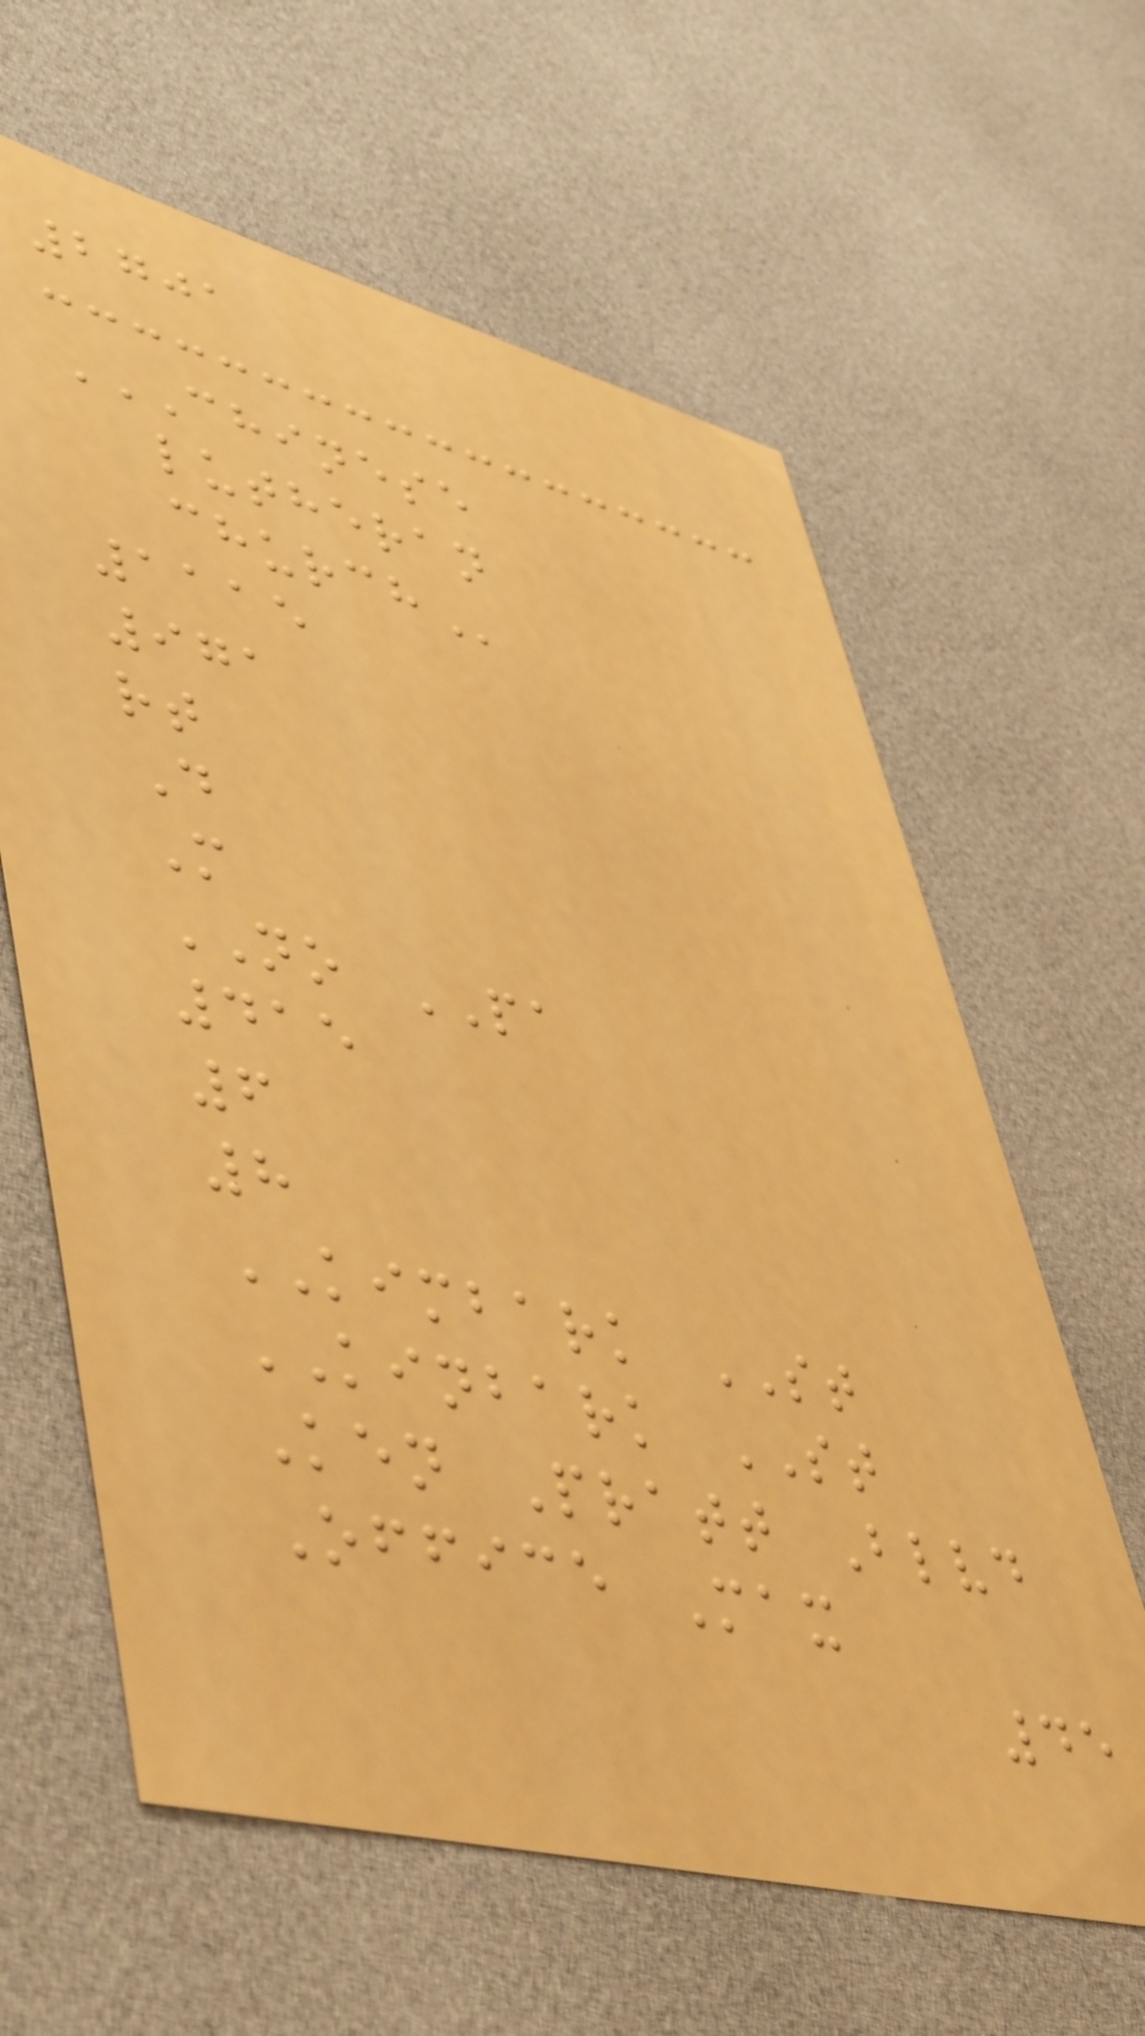2701
CHINESE
LUTHERAN
CHURCH
1115
971
rt
D
M
NO PA
415
6
8
KIMBARK ST
KINBARK ST
Ken Pratt Blvd
Office Max
45
